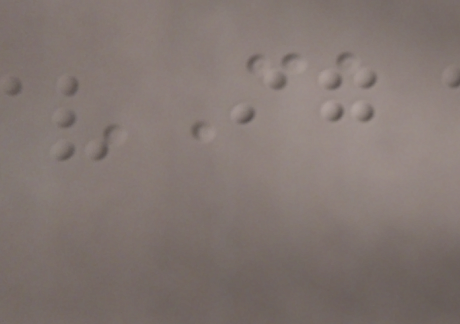CA
